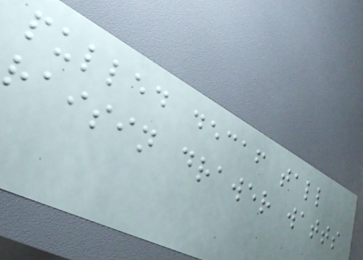pulled decaf tall
raisin drawer watts
